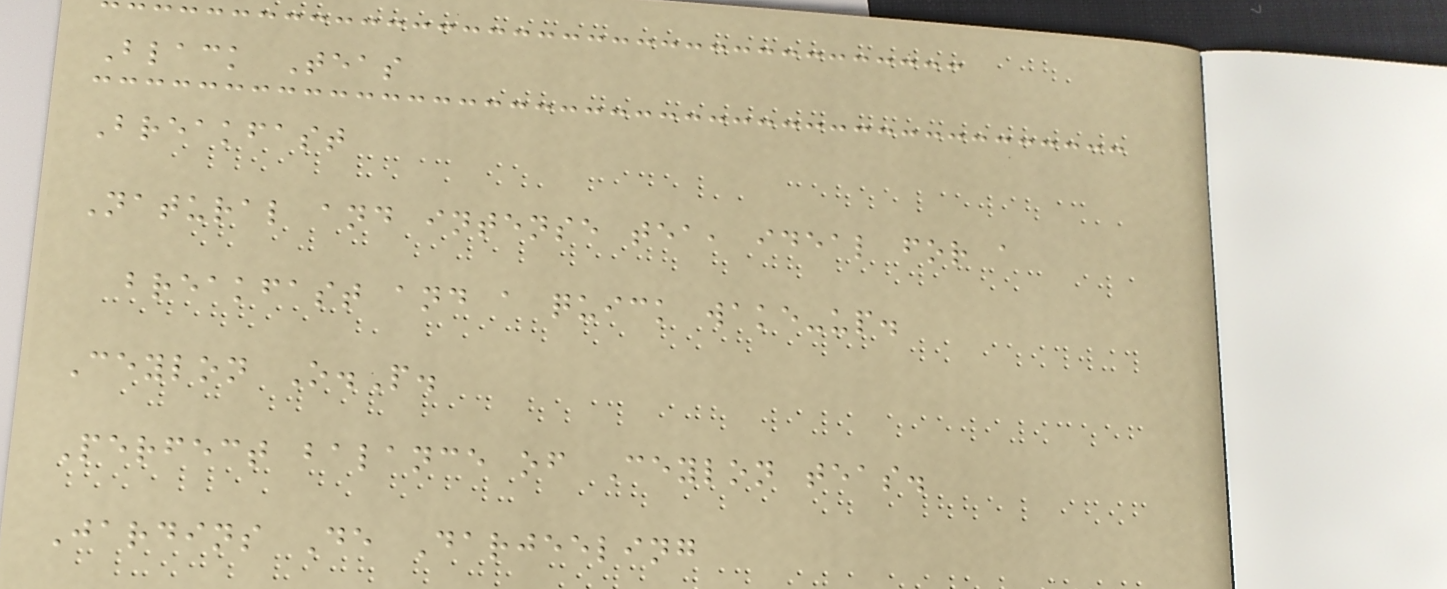Black Teas
Breakfast
Natural and intense tea, ideal for a
breakfast and a quick wake-up.
Ceylon O.P.
Perfect balance of Ceylon teas.
Jardins De Darjeeling
